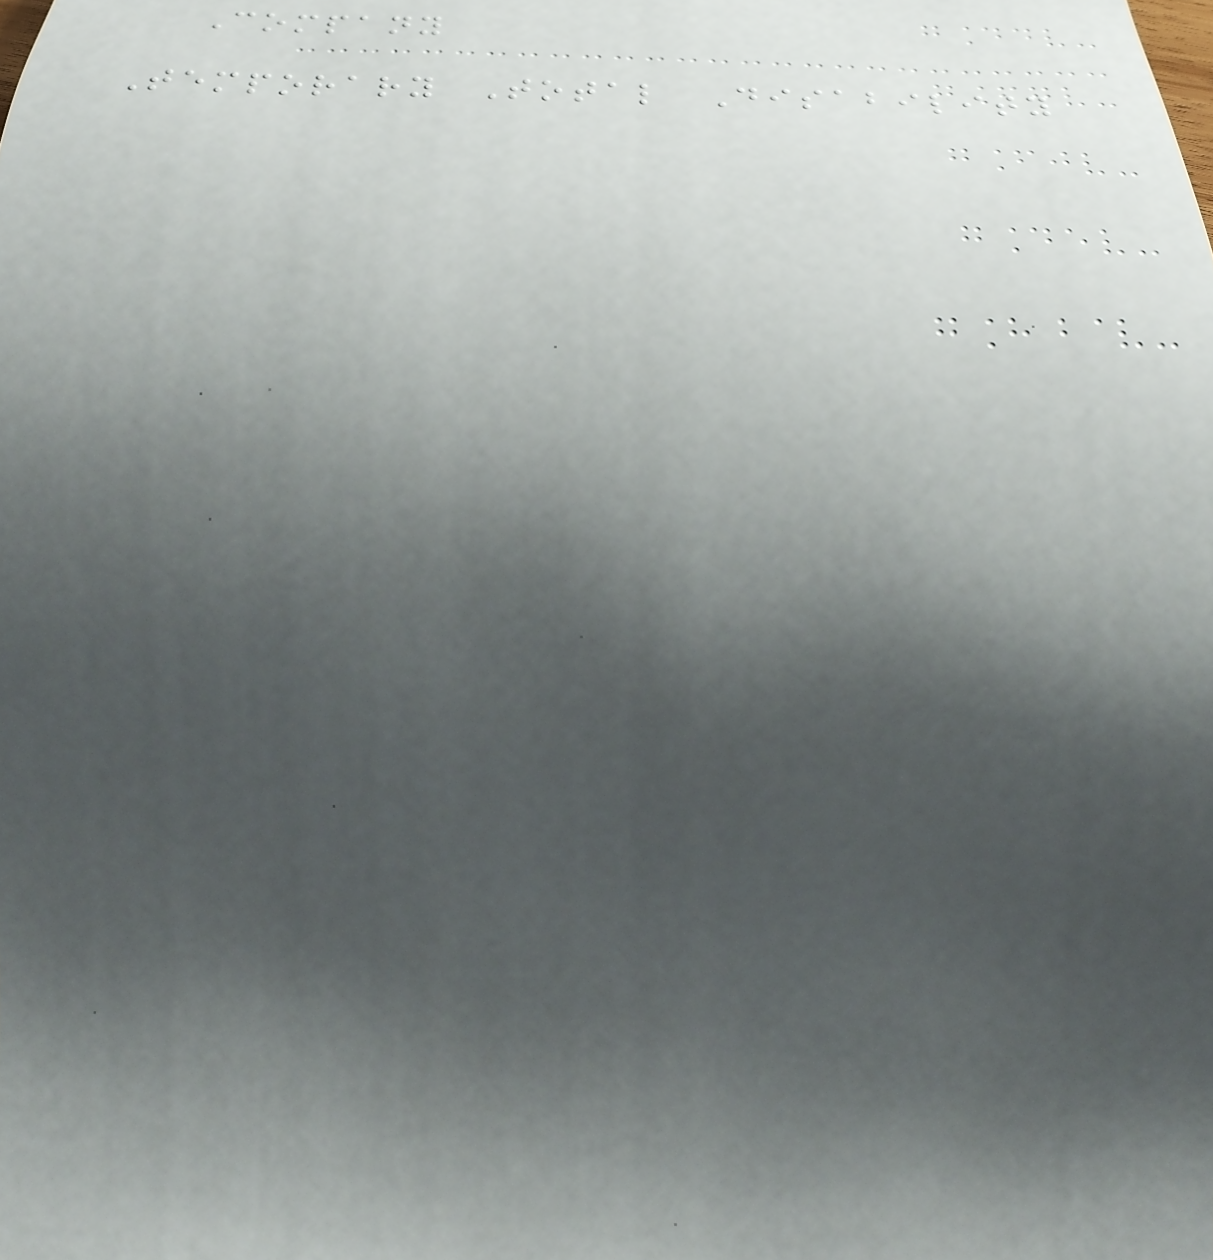Company
Temporary Total Disability
